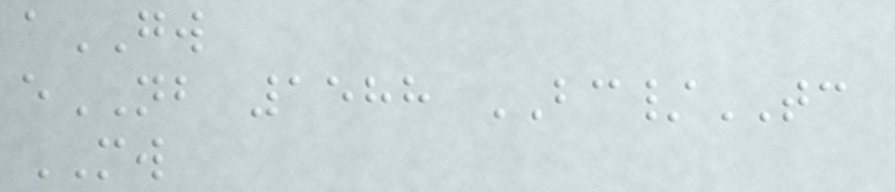aGW
eNB 1588 BC/TC
MW
